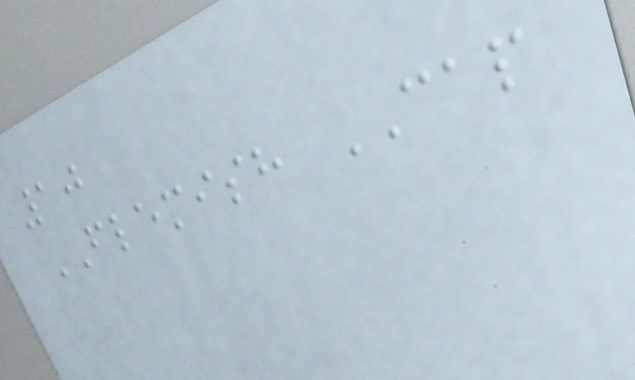10
FLEMISH CAP
